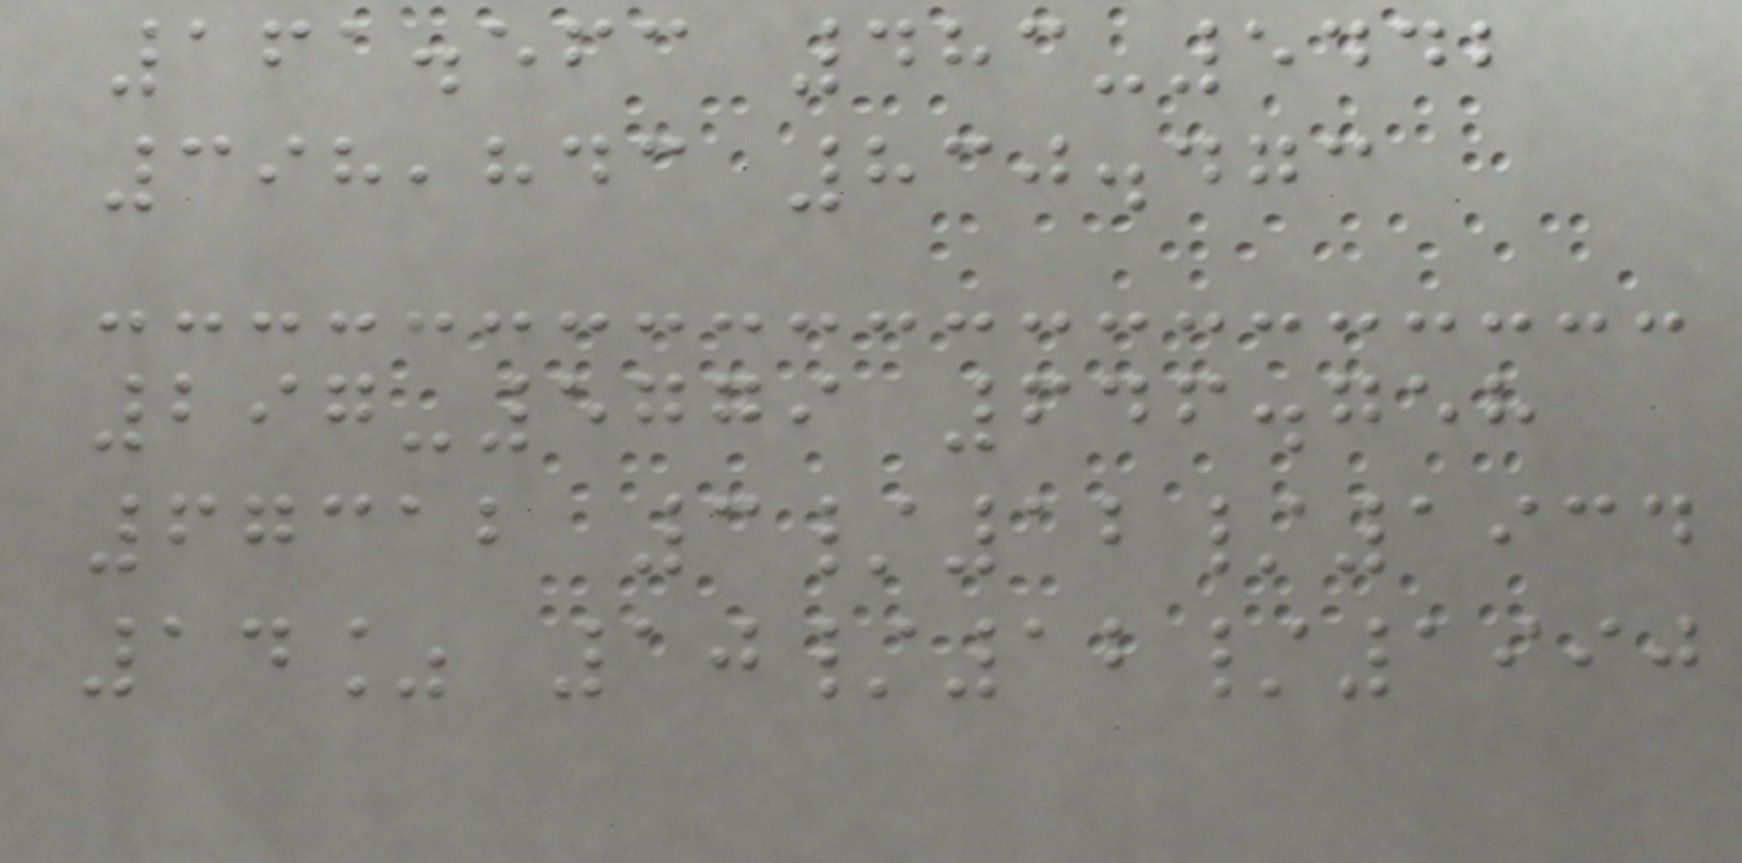161.563 483-5442
398,843 830.473
297-5779 646.758
67312 3/12/1934
14% 10/12/1990
